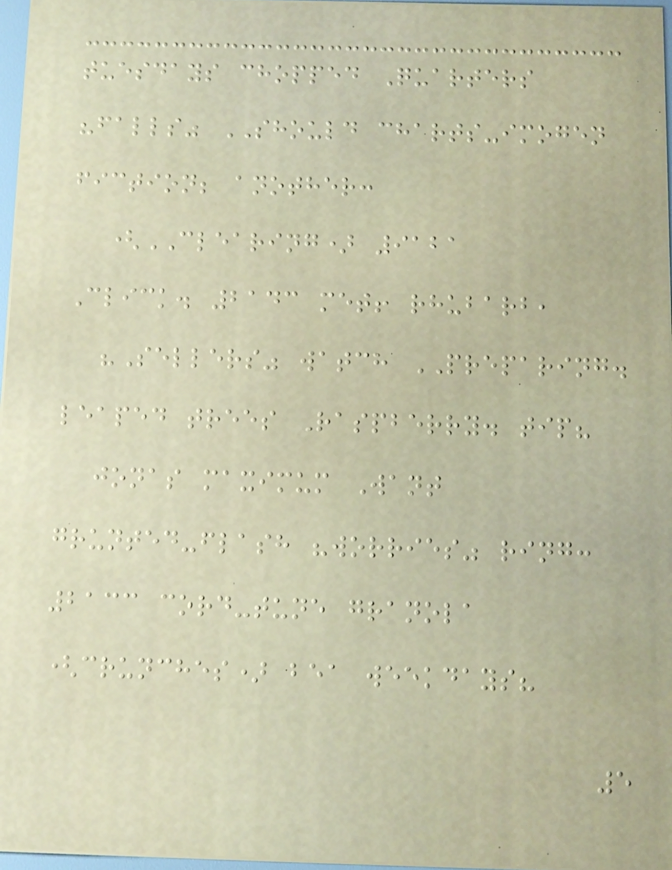tuesdays chopped Quarters
"falls" SHOULD charts-imogen
fiction; another:
(CLEARING) 9121
Click. 2143 met! rhubarb,
"Sellers" watch PREPARING.
leaped trees Raspberry. tip?
jonas maximum Want
grunted-flash "worries" ring:
2133 cord-tune granola
(crunches) bea weekdays?
5
